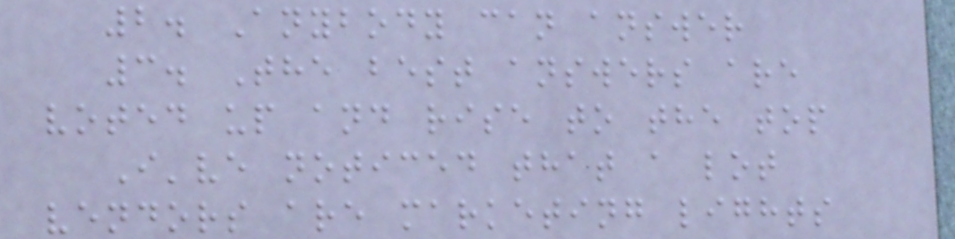2. Anybody can answer
3. The best answers are
voted up and rise to the top
I've noticed that a lot
vendors are marketing lights
